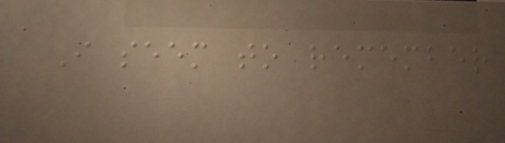I seem to remember
